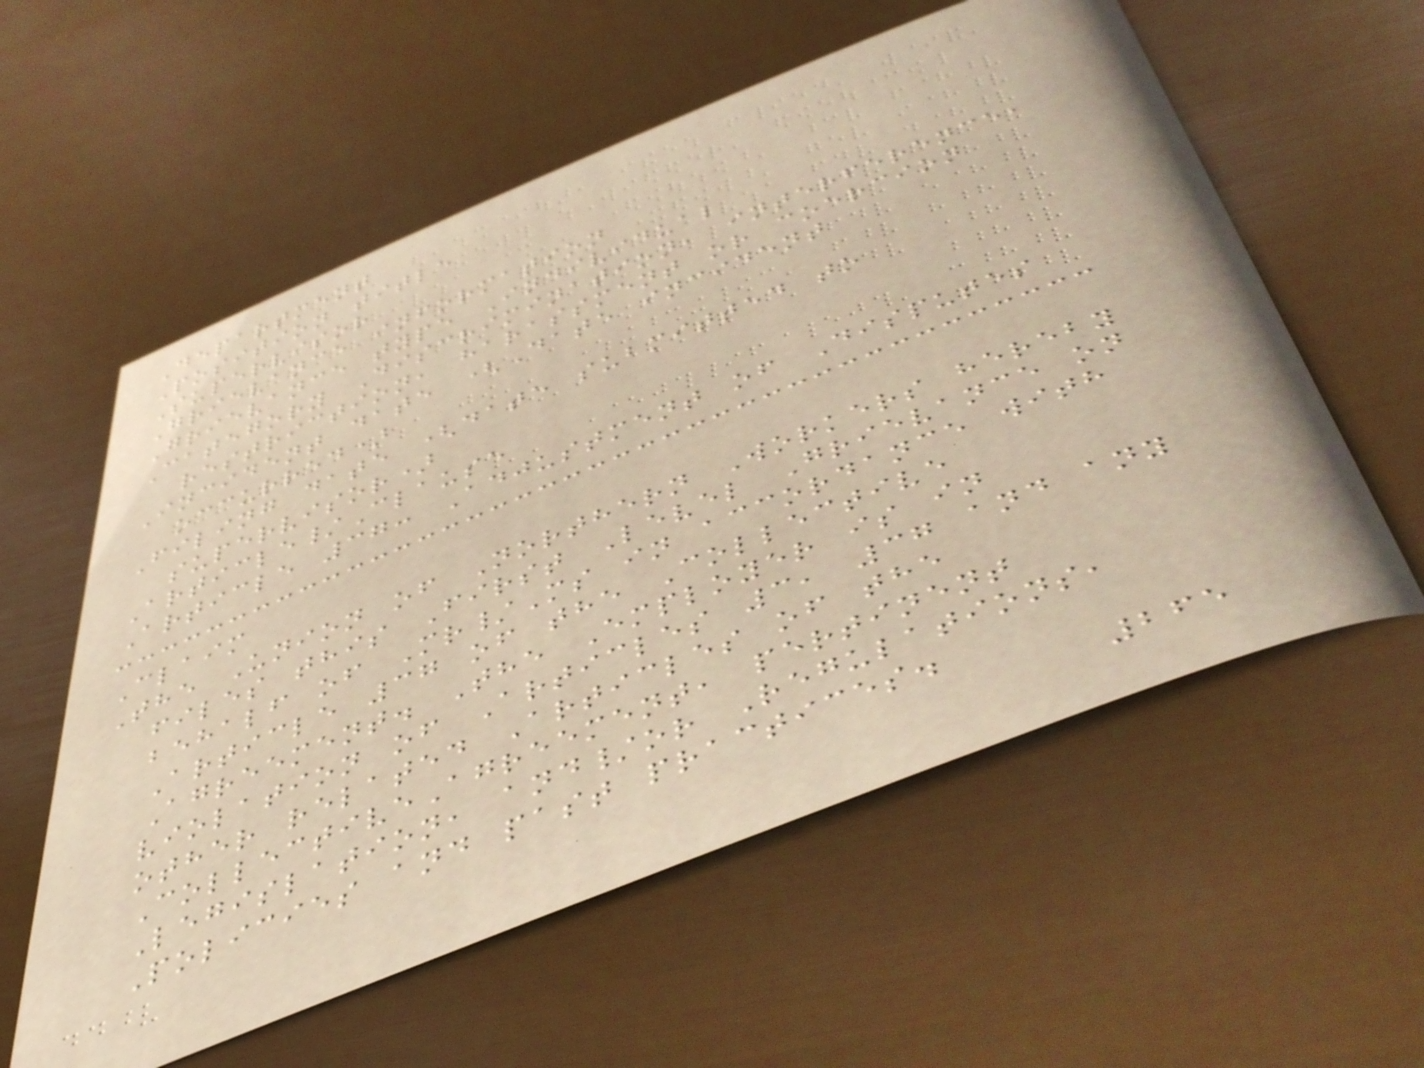Department
Position title
Supervisor
Grievance information
Grievance type Individual
Category Discrimination, interference,
restriction, harassment or coercion
Incident date (Date incident
occurred)
Filing date (date submitted to
supervisor)
Article/Clause
Article 37: Adjustment of Disputes
Claim
The Union of Northern Workers hereby
files this First Level Grievance on
behalf of Mr/Ms in accordance with
Article 37 of the Collective
Agreement. The Employer is in
violation of Articles 3, 37 and any
other related Articles of the
CollectiveAgreement, pertinent
Legislation, and/or Regulations,
Policies and past practices.
265
